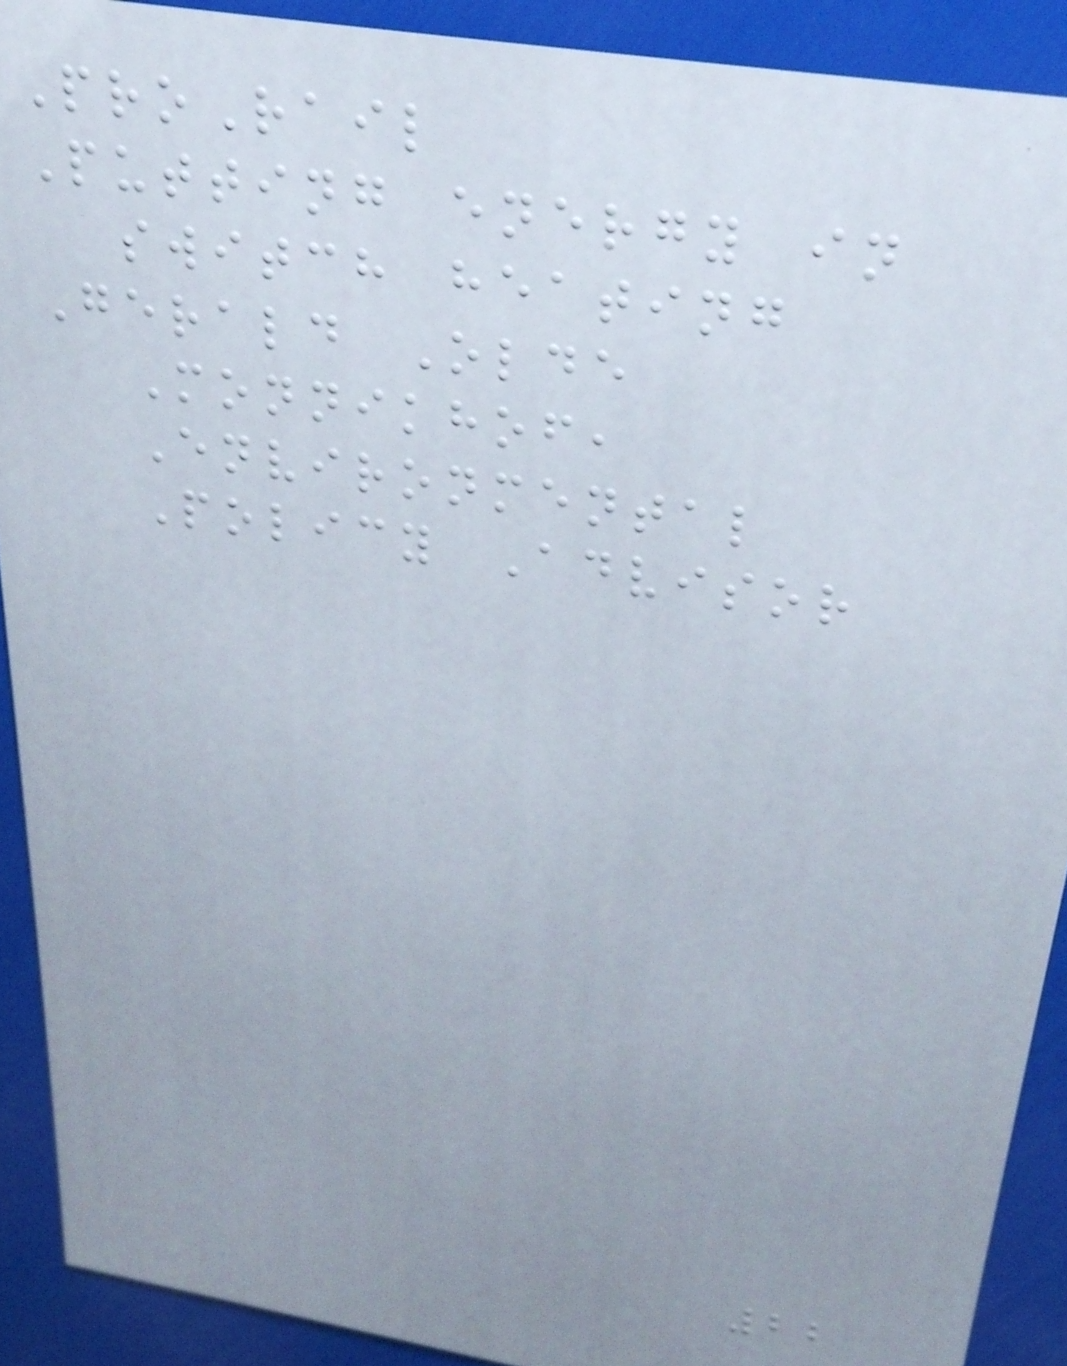ProRail
Putting energy in
switch heating
Gerald Olde
Monnikhof,
Environmental
Policy Advisor
22
